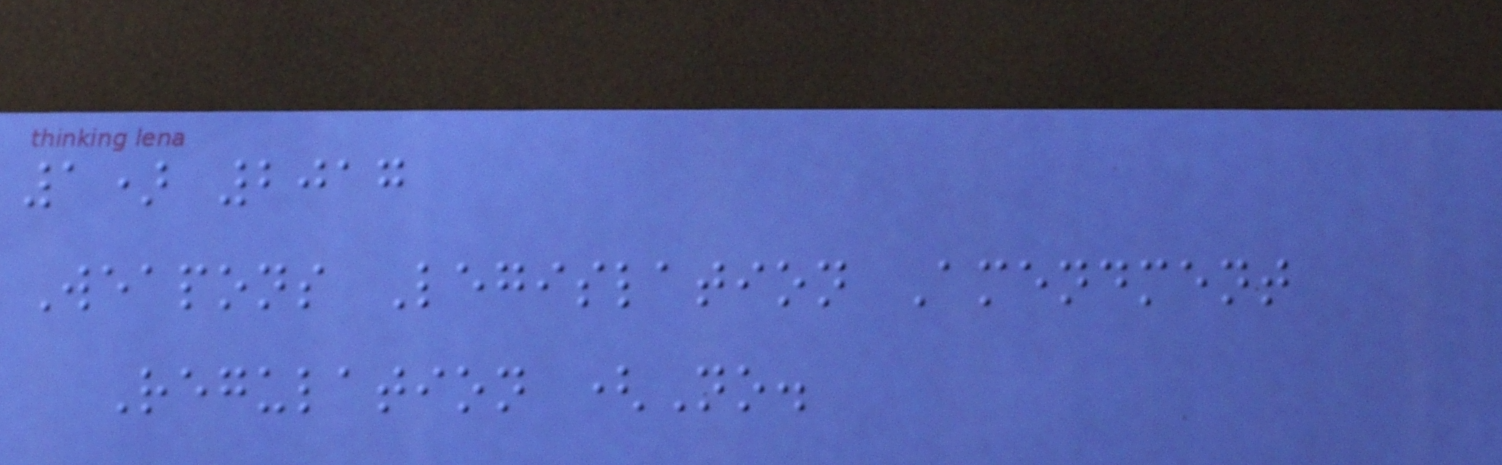1) 2017
Weapons Legislation Amendment
Regulation (No.
